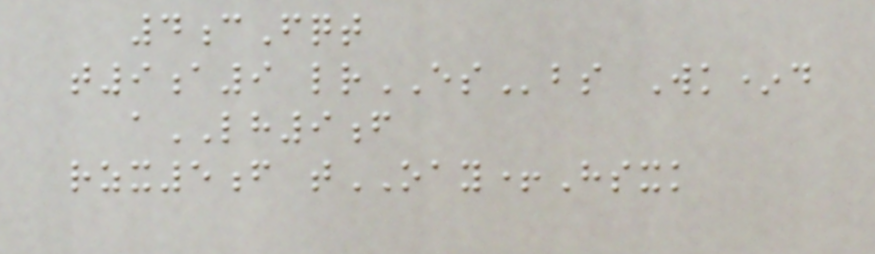4cFqt
t9a9 lrESbs Wk*d
aLH9f
rzx5f tOAY+Hsxk
